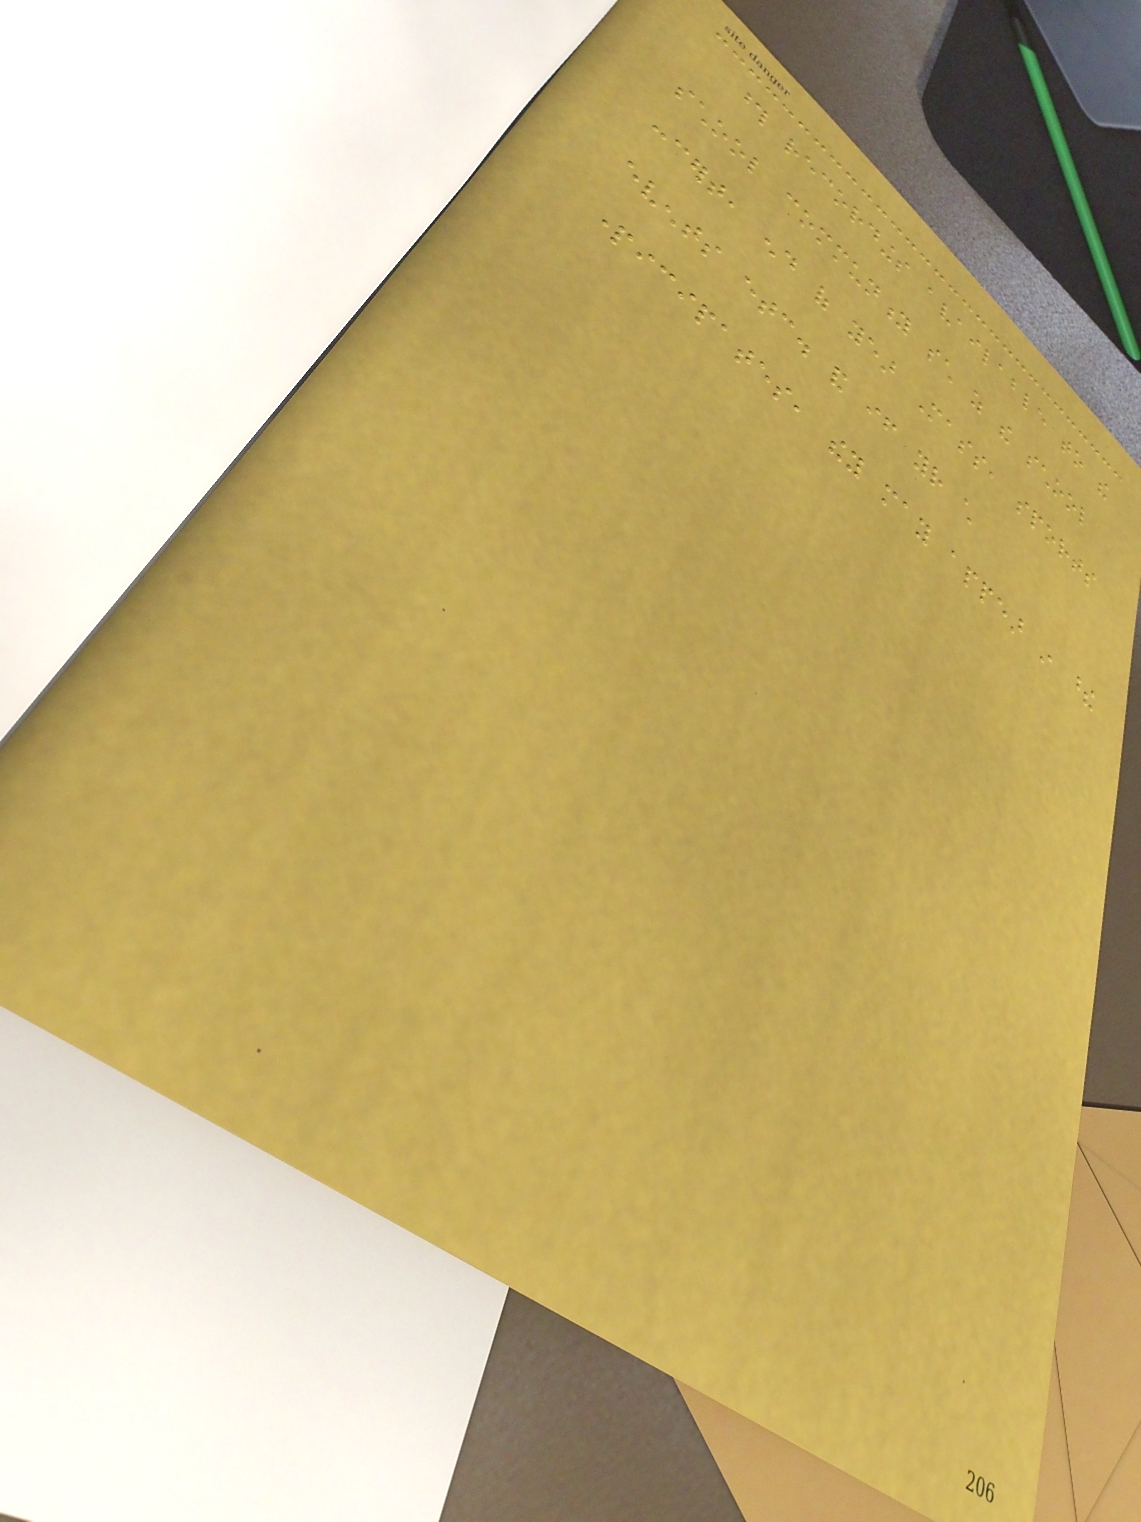those recordings available to the
school community such as the school
concert, end of year Mass, sports
events etc. and if your child
participates, they may appear in these
